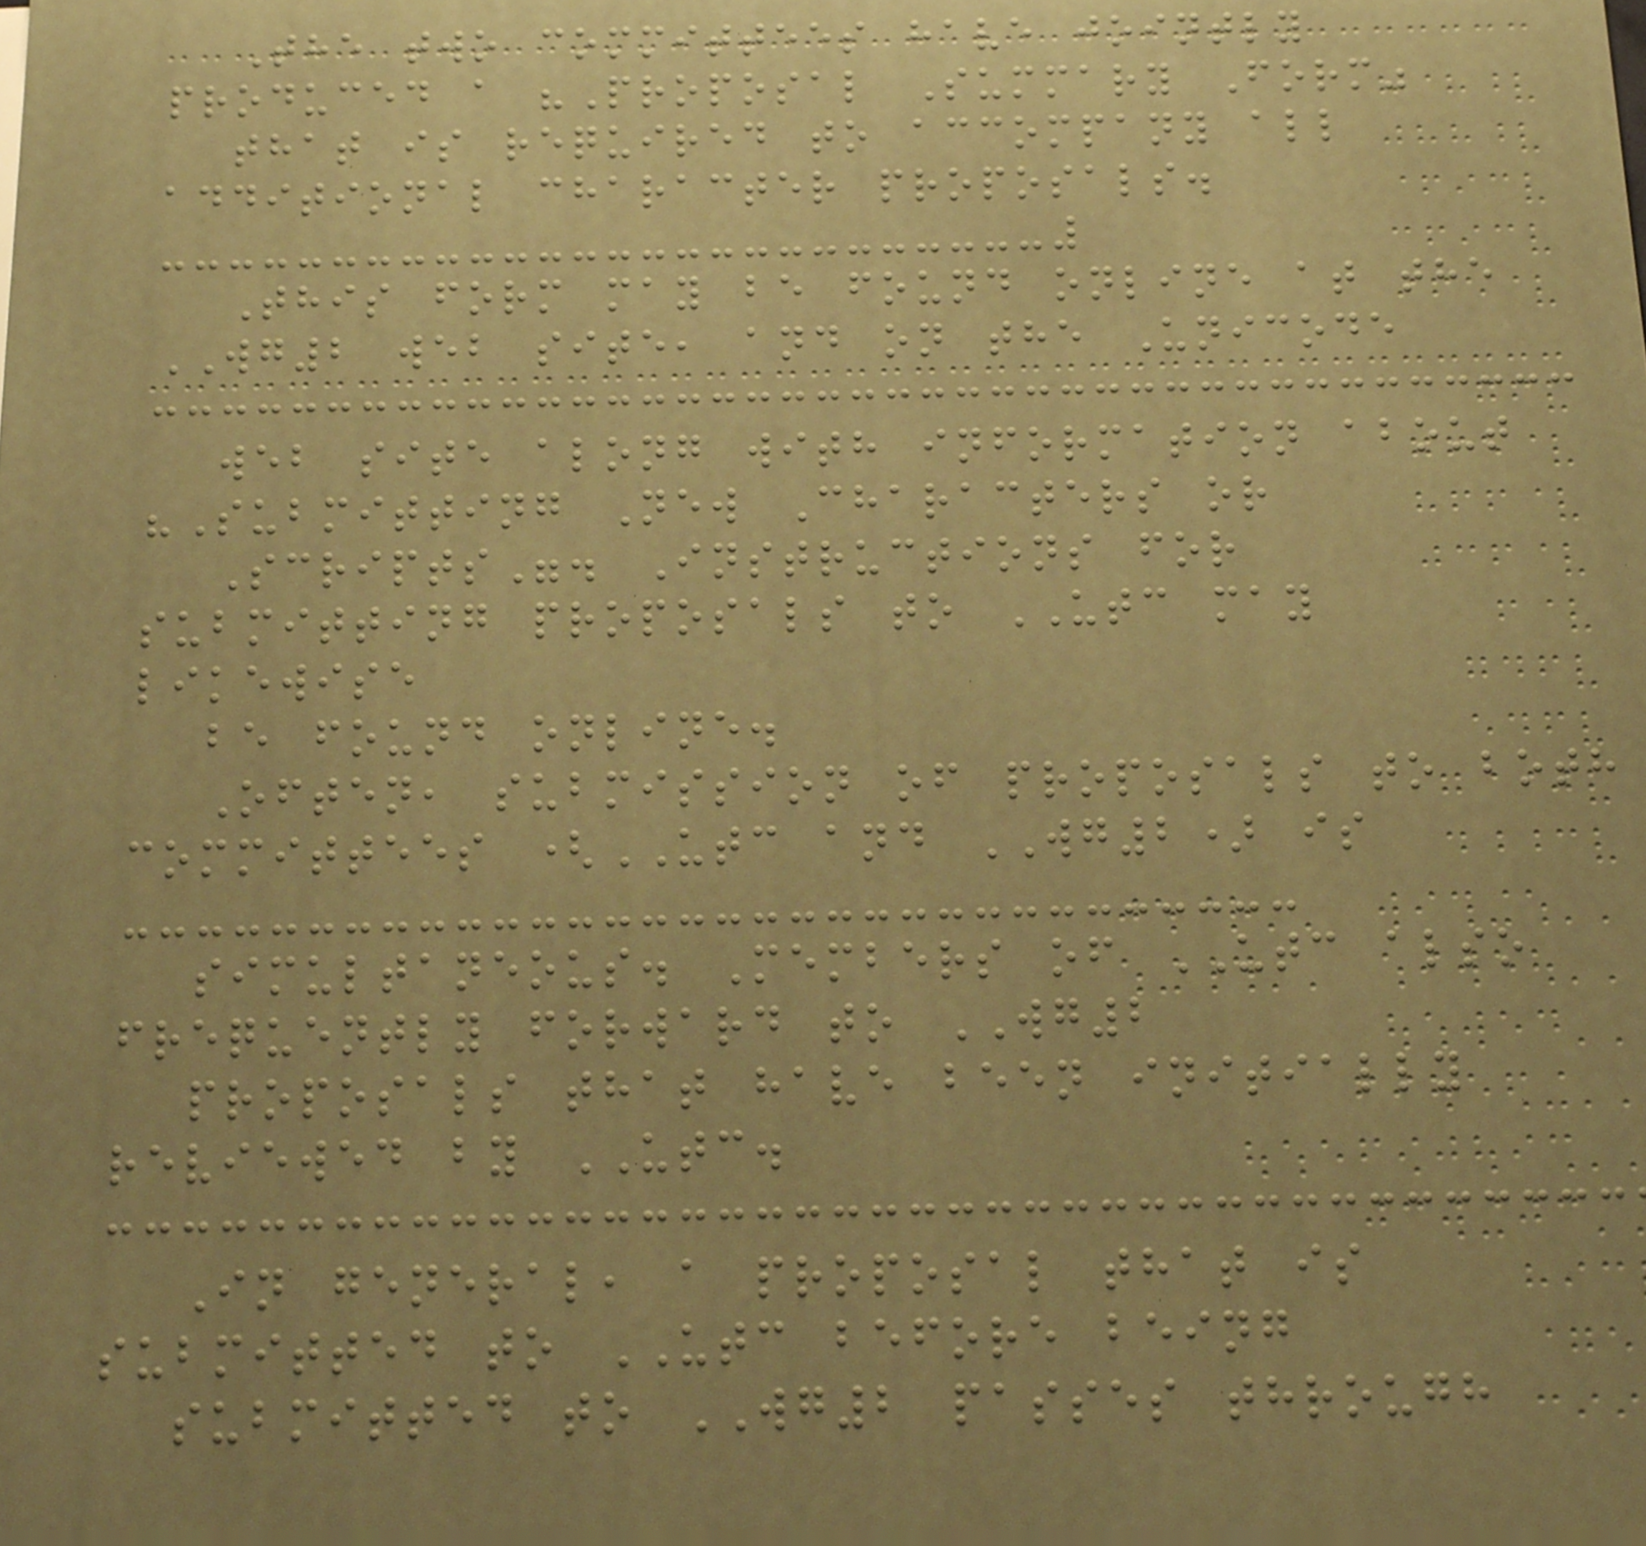The two committees have jointly
produced a "Proposal Summary Form"
that is required to accompany all
additional character proposals.
This form may be found online at the
WG2 web site, and on the Unicode
web site along with information about
"Submitting New Characters or
Scripts". Instructions for
submitting proposals to UTC may
likewise
be found online.
Often, submission of proposals to both
committees (UTC and WG2) is
simultaneous. Members of UTC also
frequently forward to WG2
proposals that have been initially
reviewed by UTC.
In general, a proposal that is
submitted to UTC before being
submitted to WG2 passes through
